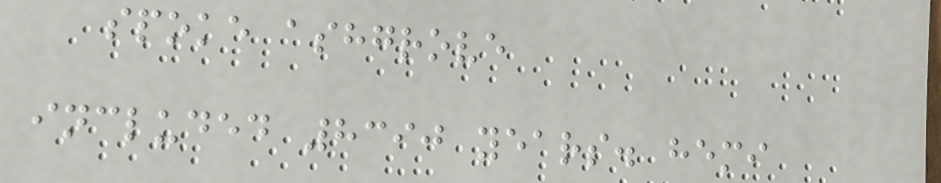spoke ashgrove
included 8390 years. hemi
